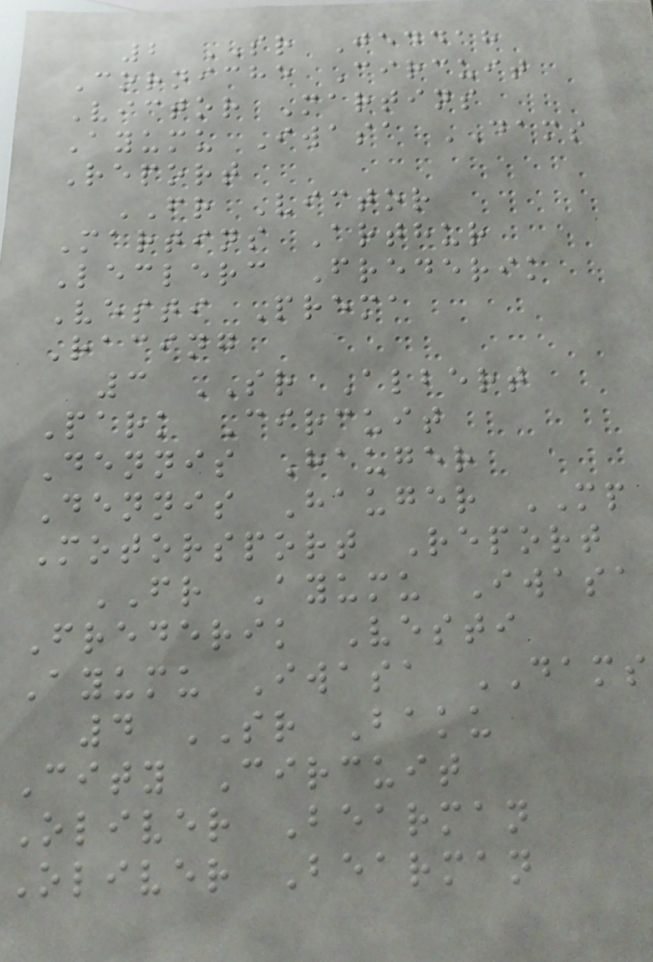2 SR Jeddah
Corniche Circuit
Victor Martins
Ayumu Iwasa DAMS
Report
FR Victor
Martins Arthur
Leclerc Frederik
Vesti Prema
Racing
3 SR Albert
Park Circuit
Dennis Hauger
Dennis Hauger MP
Motorsport Report
FR Ayumu Iwasa
Frederik Vesti
Ayumu Iwasa DAMS
4 SR Baku
City Circuit
Oliver Bearman
Oliver Bearman
